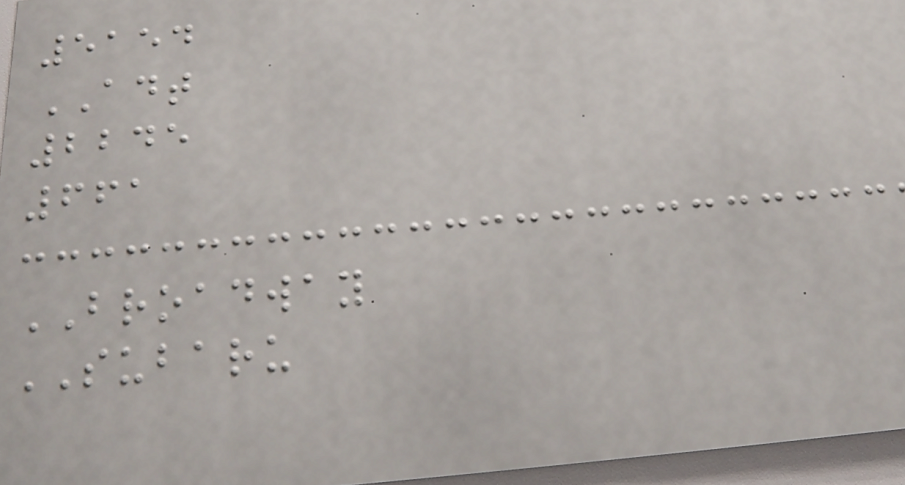5154
ADT
2245
661
BROADWAY
SUBARU
